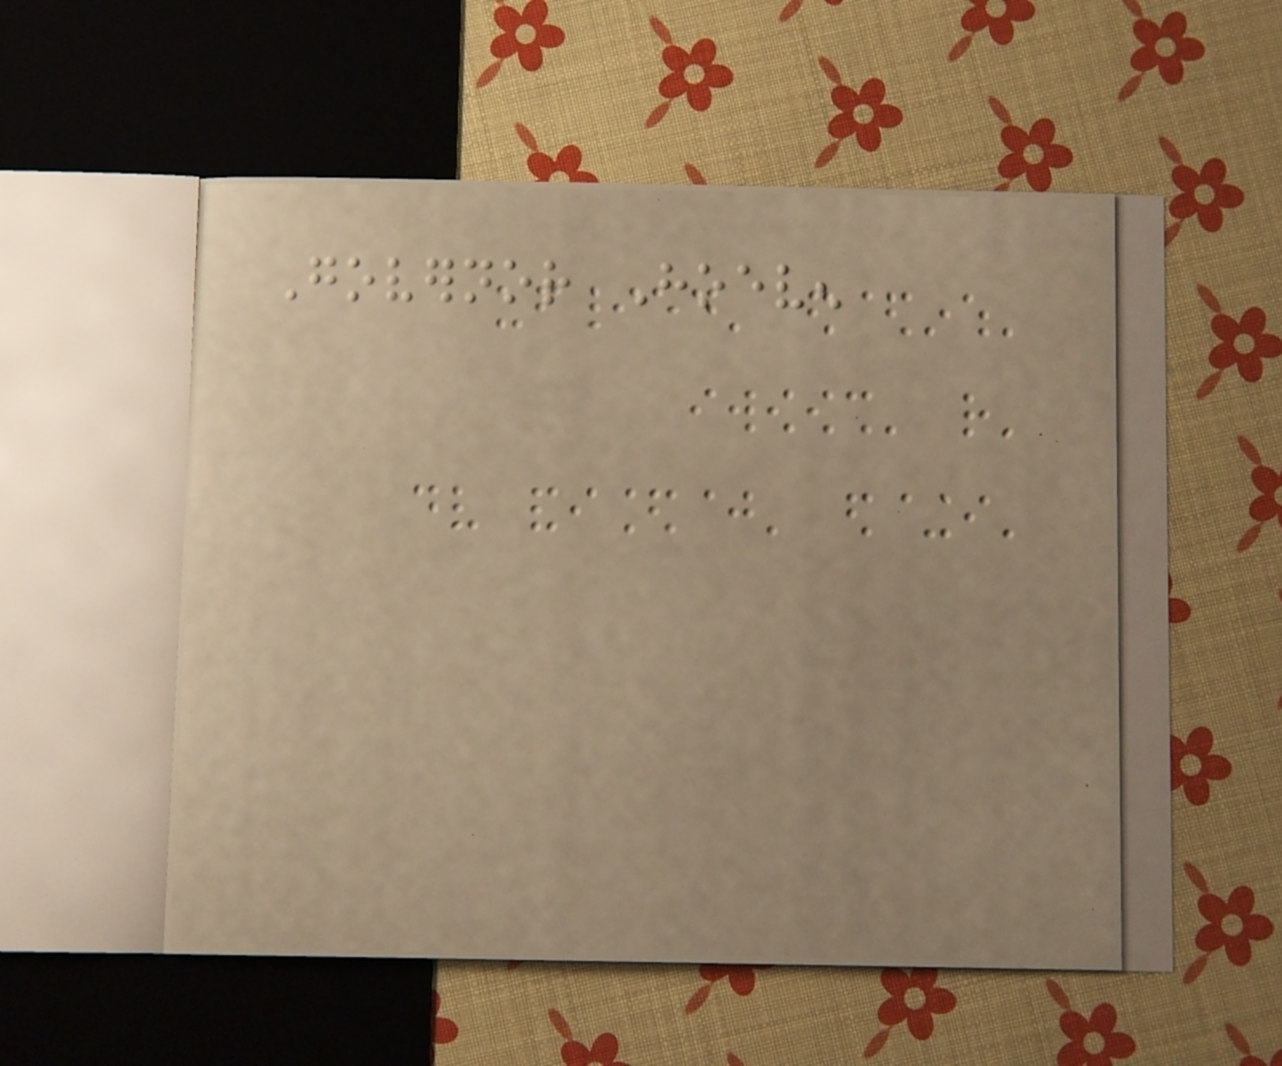Governor Hoeven
